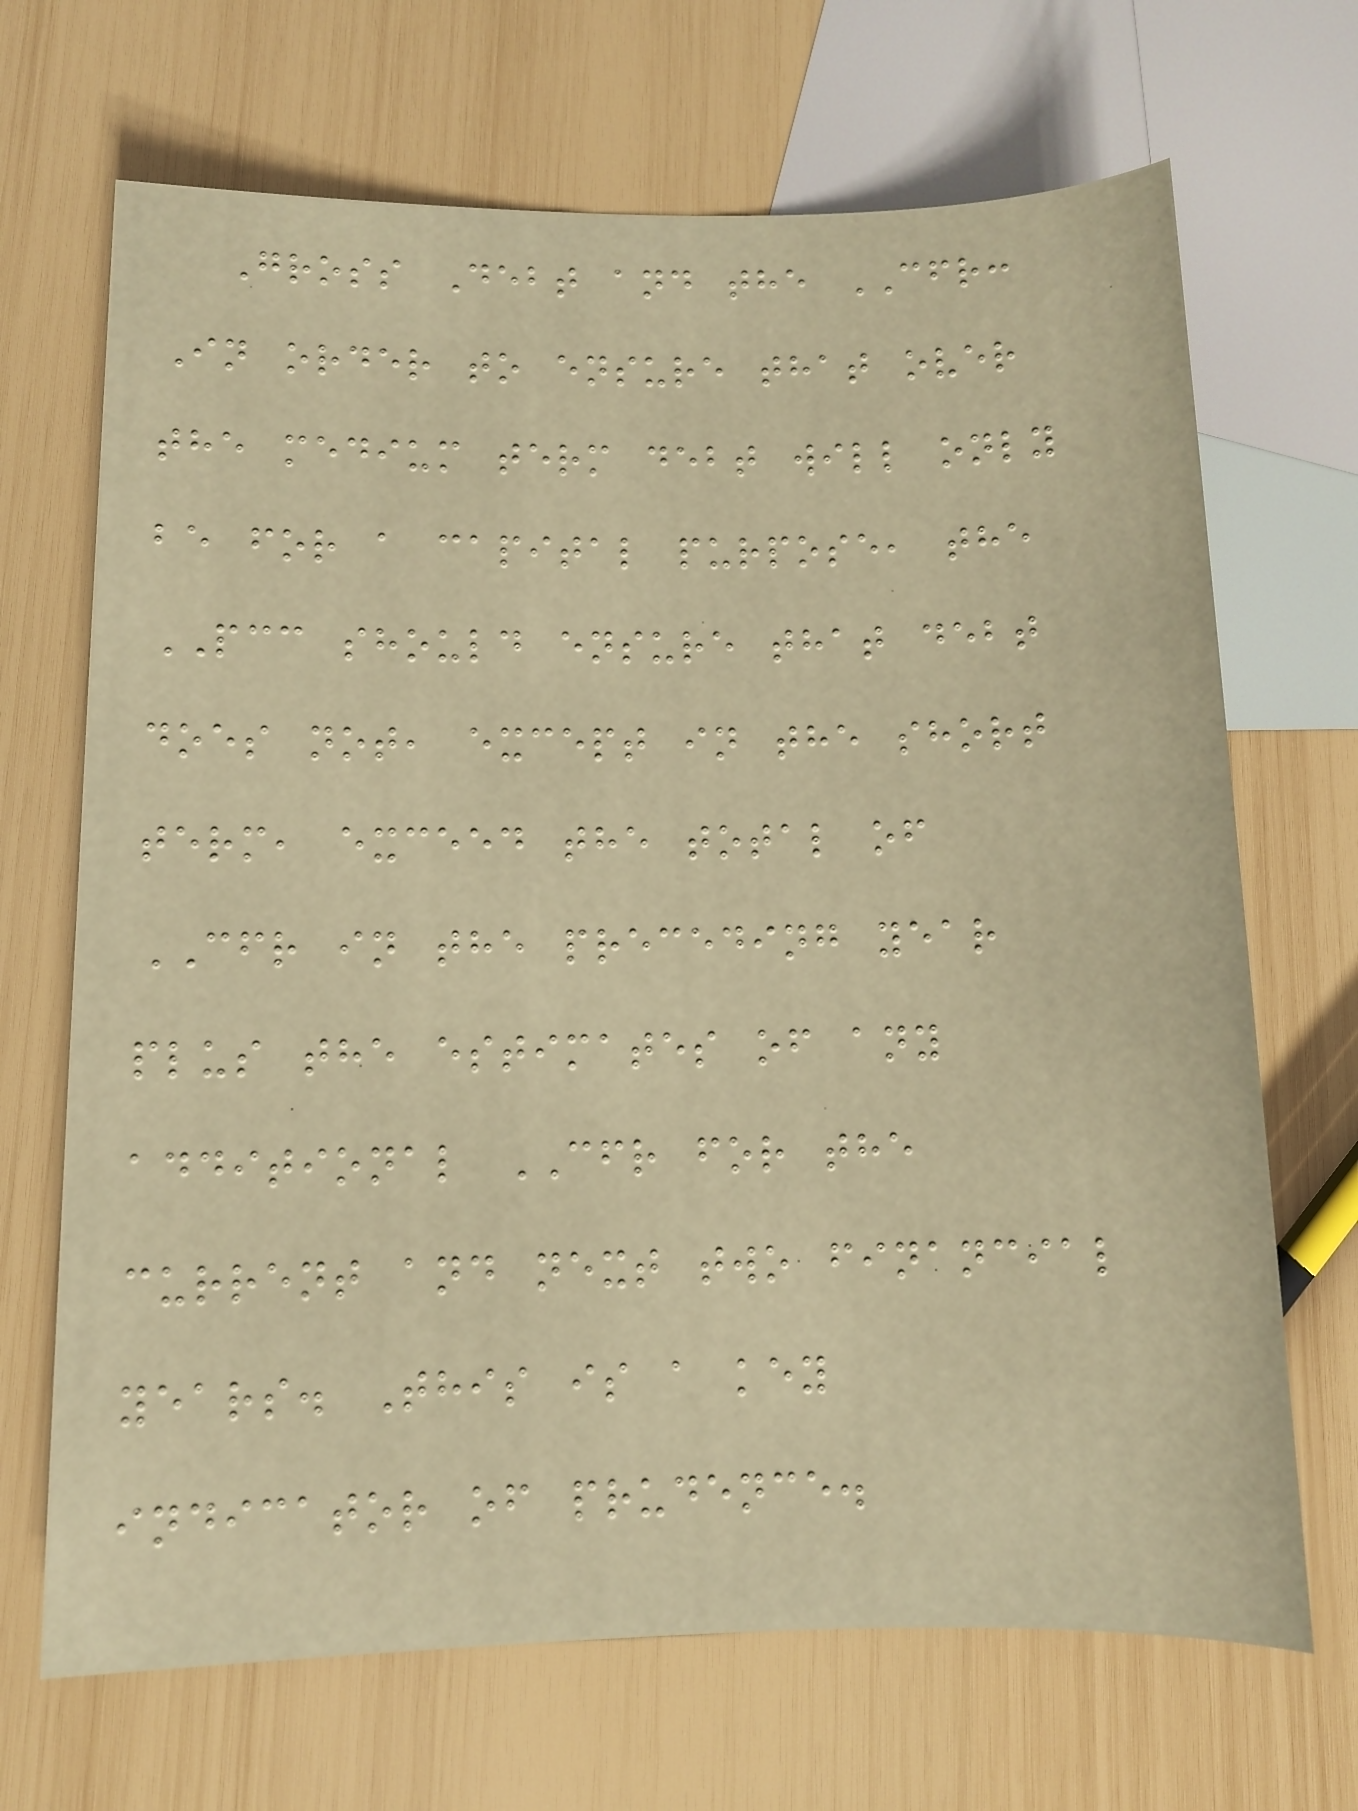Gross Debt and the CFR:
In order to ensure that over
the medium term debt will only
be for a capital purpose, the
PCC should ensure that debt
does not, except in the short
term, exceed the total of
CFR in the preceding year
plus the estimates of any
additional CFR for the
current and next two financial
years. This is a key
indicator of prudence.
